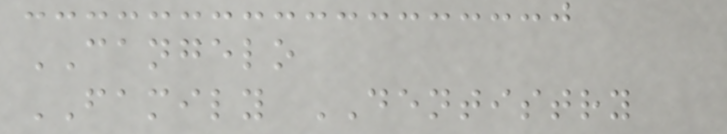CANGELO
FAMILY DENTISTRY
